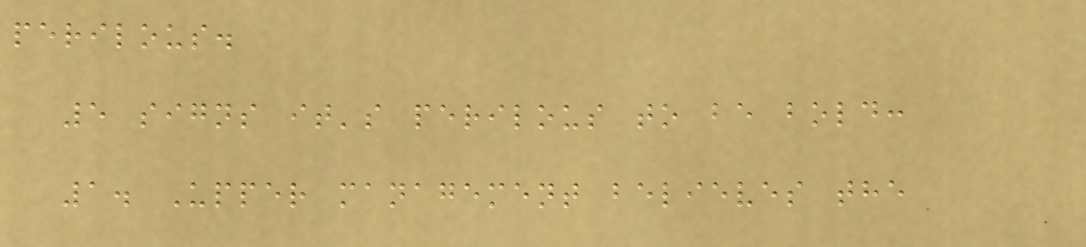perilous.
5 signs it's perilous to be bold:
1. Upper management believes the
